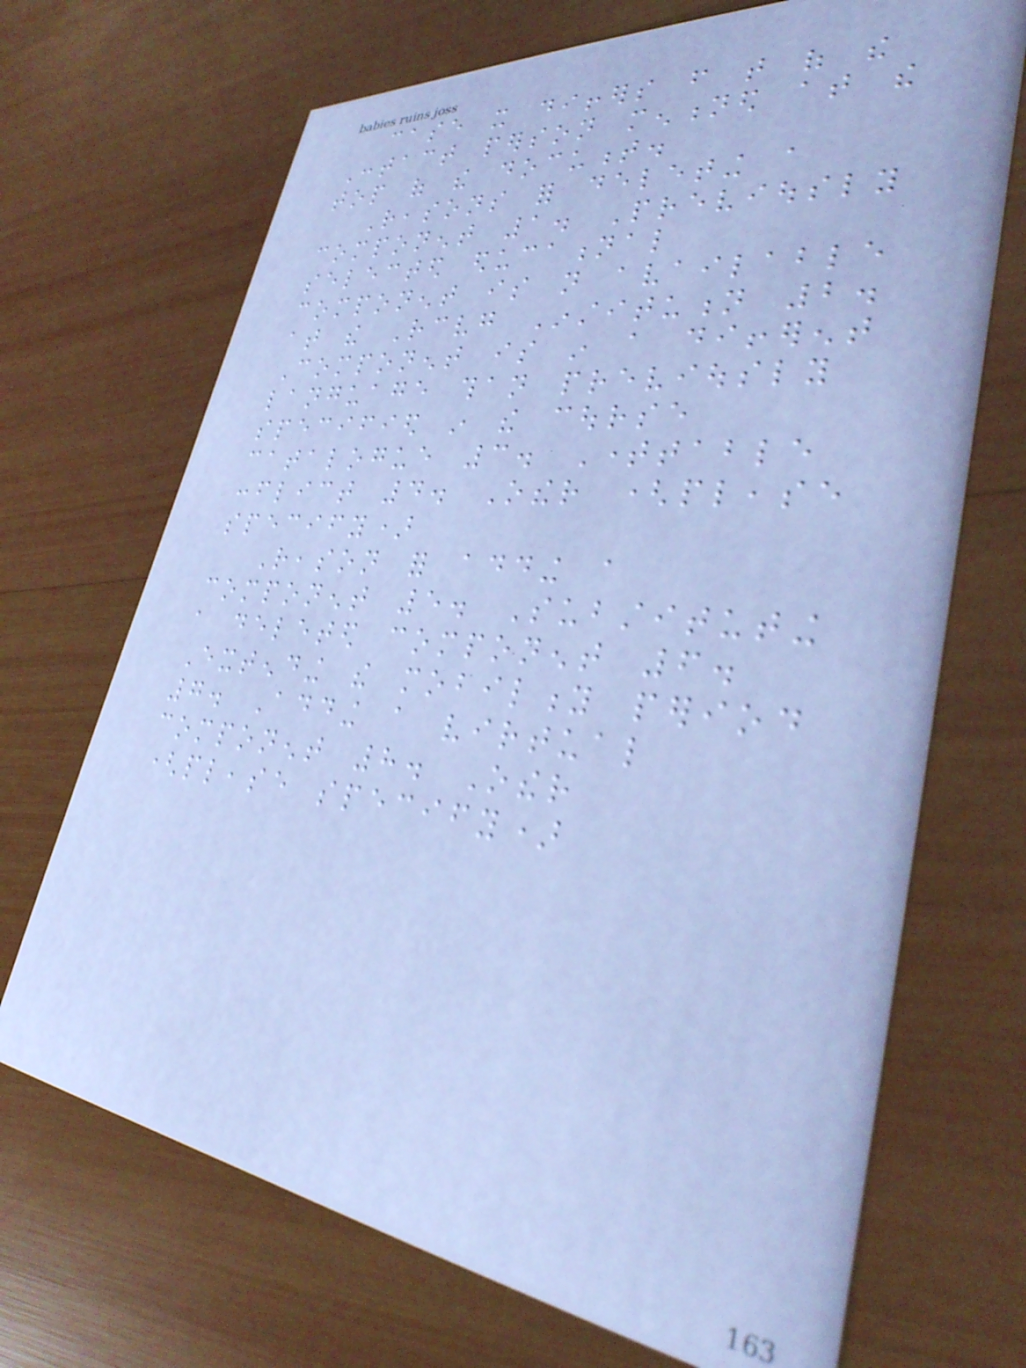case it differs from that of the
Contact person mentioned at the
top of the document.
Reasons for deleting a
component 1. Previously
selected educational
component is not available
at the Receiving Institution 2.
Component is in a different
language than previously
specified in the course
catalogue 3. Timetable
conflict 4. Other (please
specify)
Reason for adding a
component 5. Substituting
a deleted component 6.
Extending the mobility period
7. Adding a virtual
component 8. Other
(please specify)
